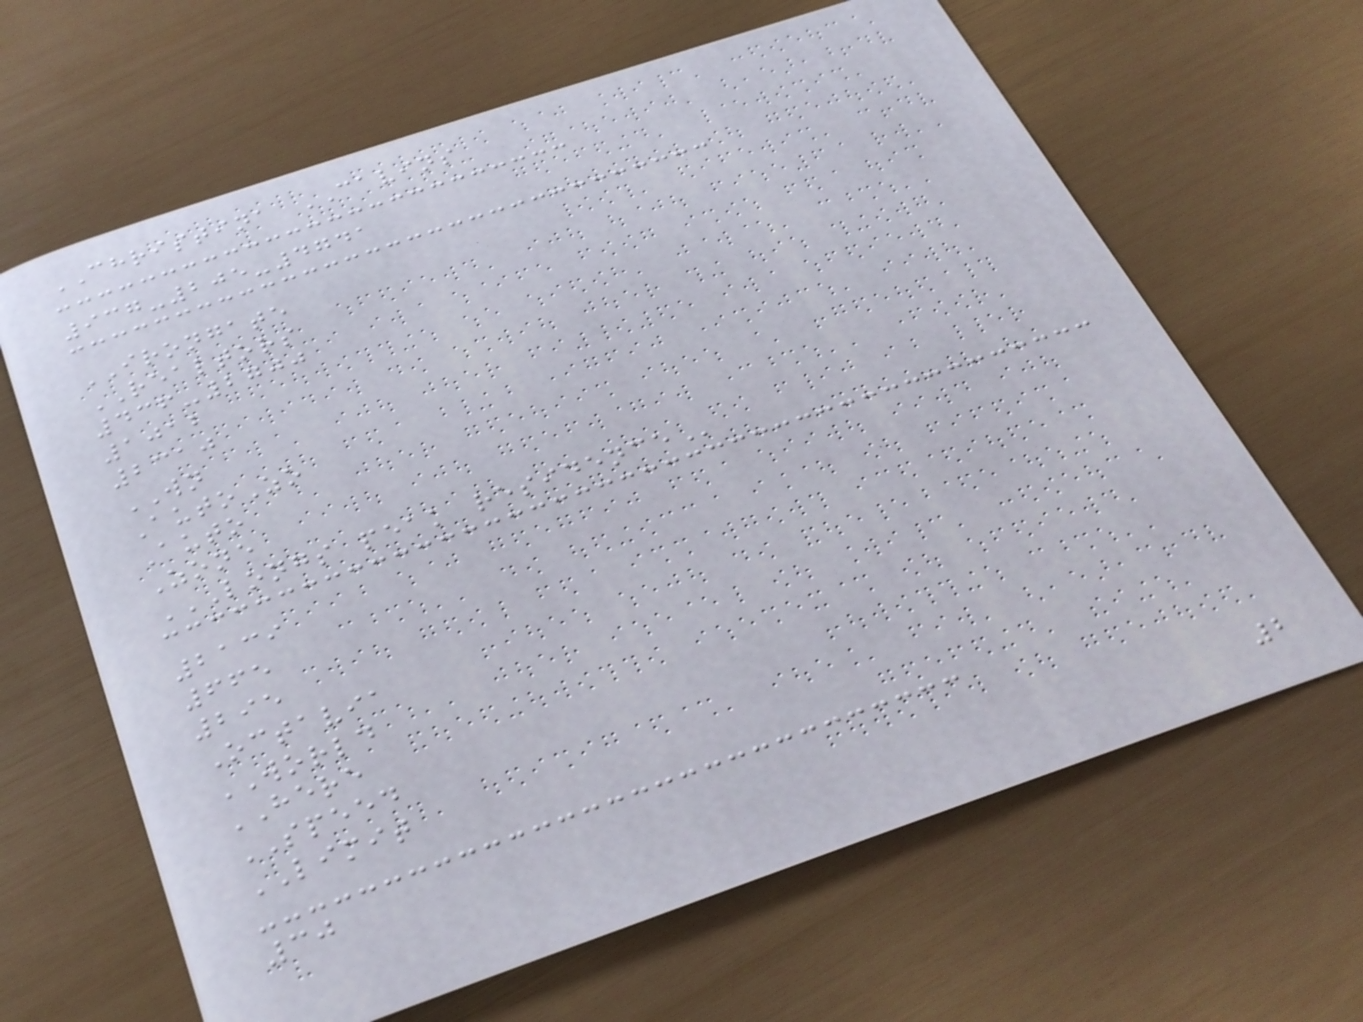CHRISTINA CAVINS
937-205-4741
IRONGATE
REALTORS
436-2700
1012
2310
WN
AutoZo
Auto
Zone
LONGS PEAK RESIDENCE
2139
665
295
Octavia
WORLD
HERE
SPEED
LIMIT
30
2
